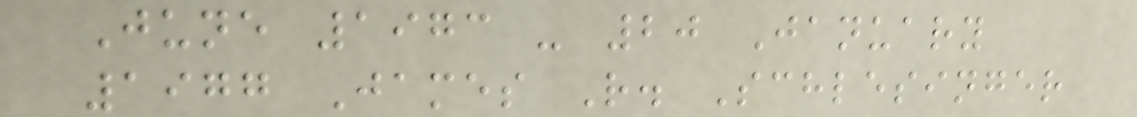June 1973 - 20 January
1977 James R. Schlesinger
